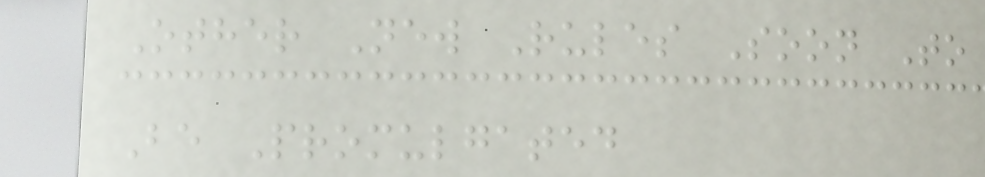Other New Rules Soon To
Be Promulgated
